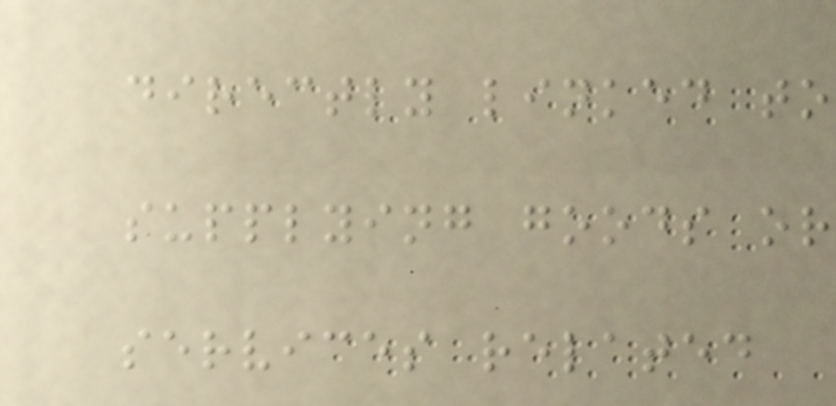directly linked to
supplying goods or
services related
